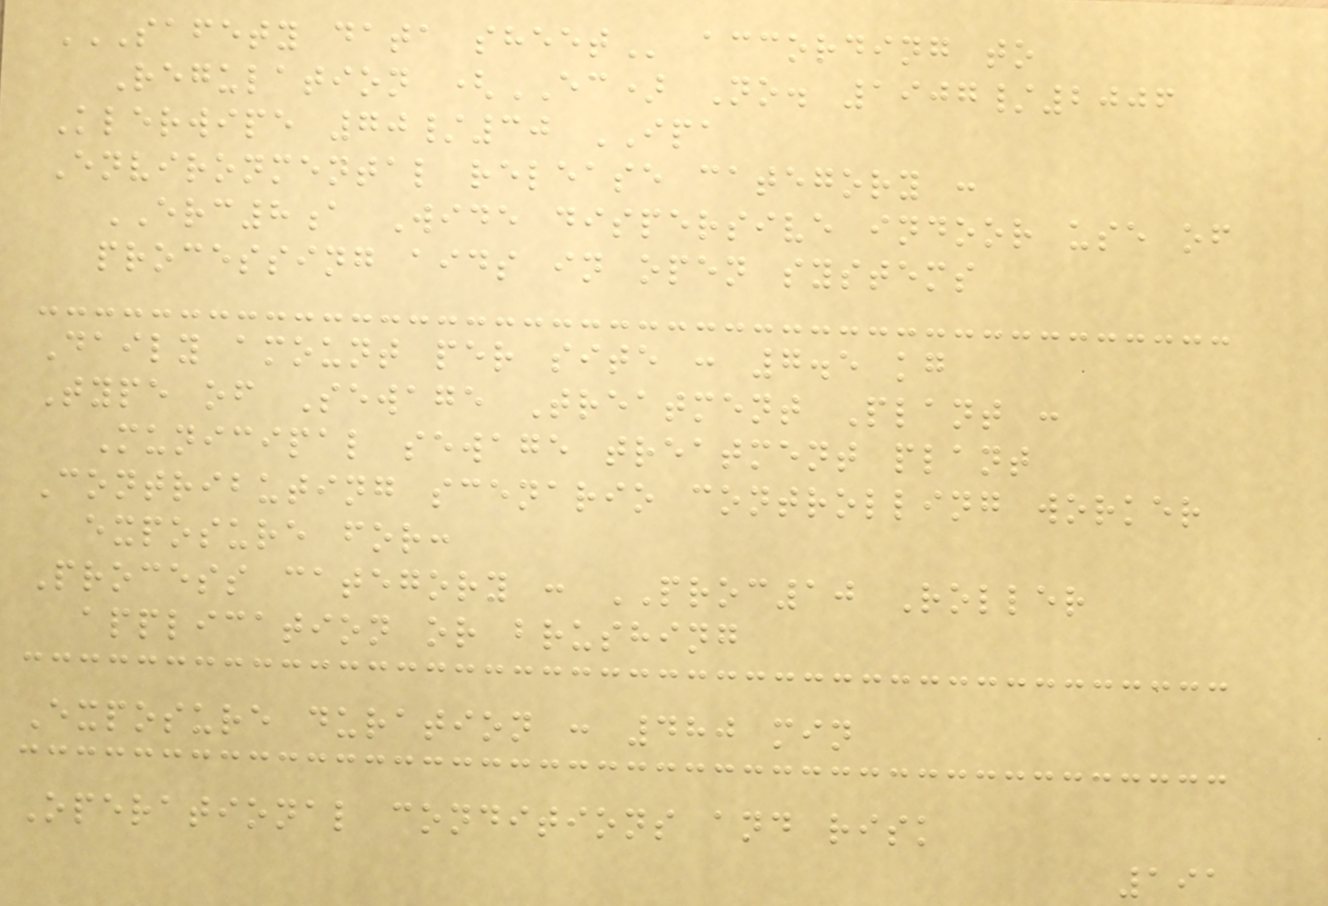SAFETY DATA SHEET according to
Regulation (EC) No. 1907/2006
Klerwipe 70/30 IPA
Environmental release category :
ERC8a Wide dispersive indoor use of
processing aids in open systems
Daily amount per site : 7.5 kg
Type of Sewage Treatment Plant :
Municipal sewage treatment plant
Contributing scenario controlling worker
exposure for:
Process category : PROC10 Roller
application or brushing
Exposure duration : 480 min
Operational conditions and risk
191
